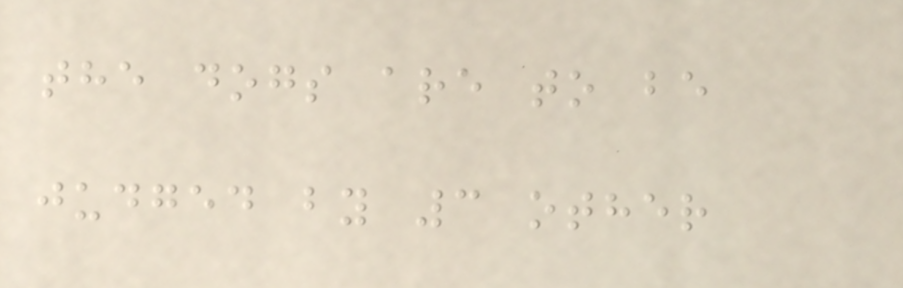the dogs are to be
judged by 3 other
